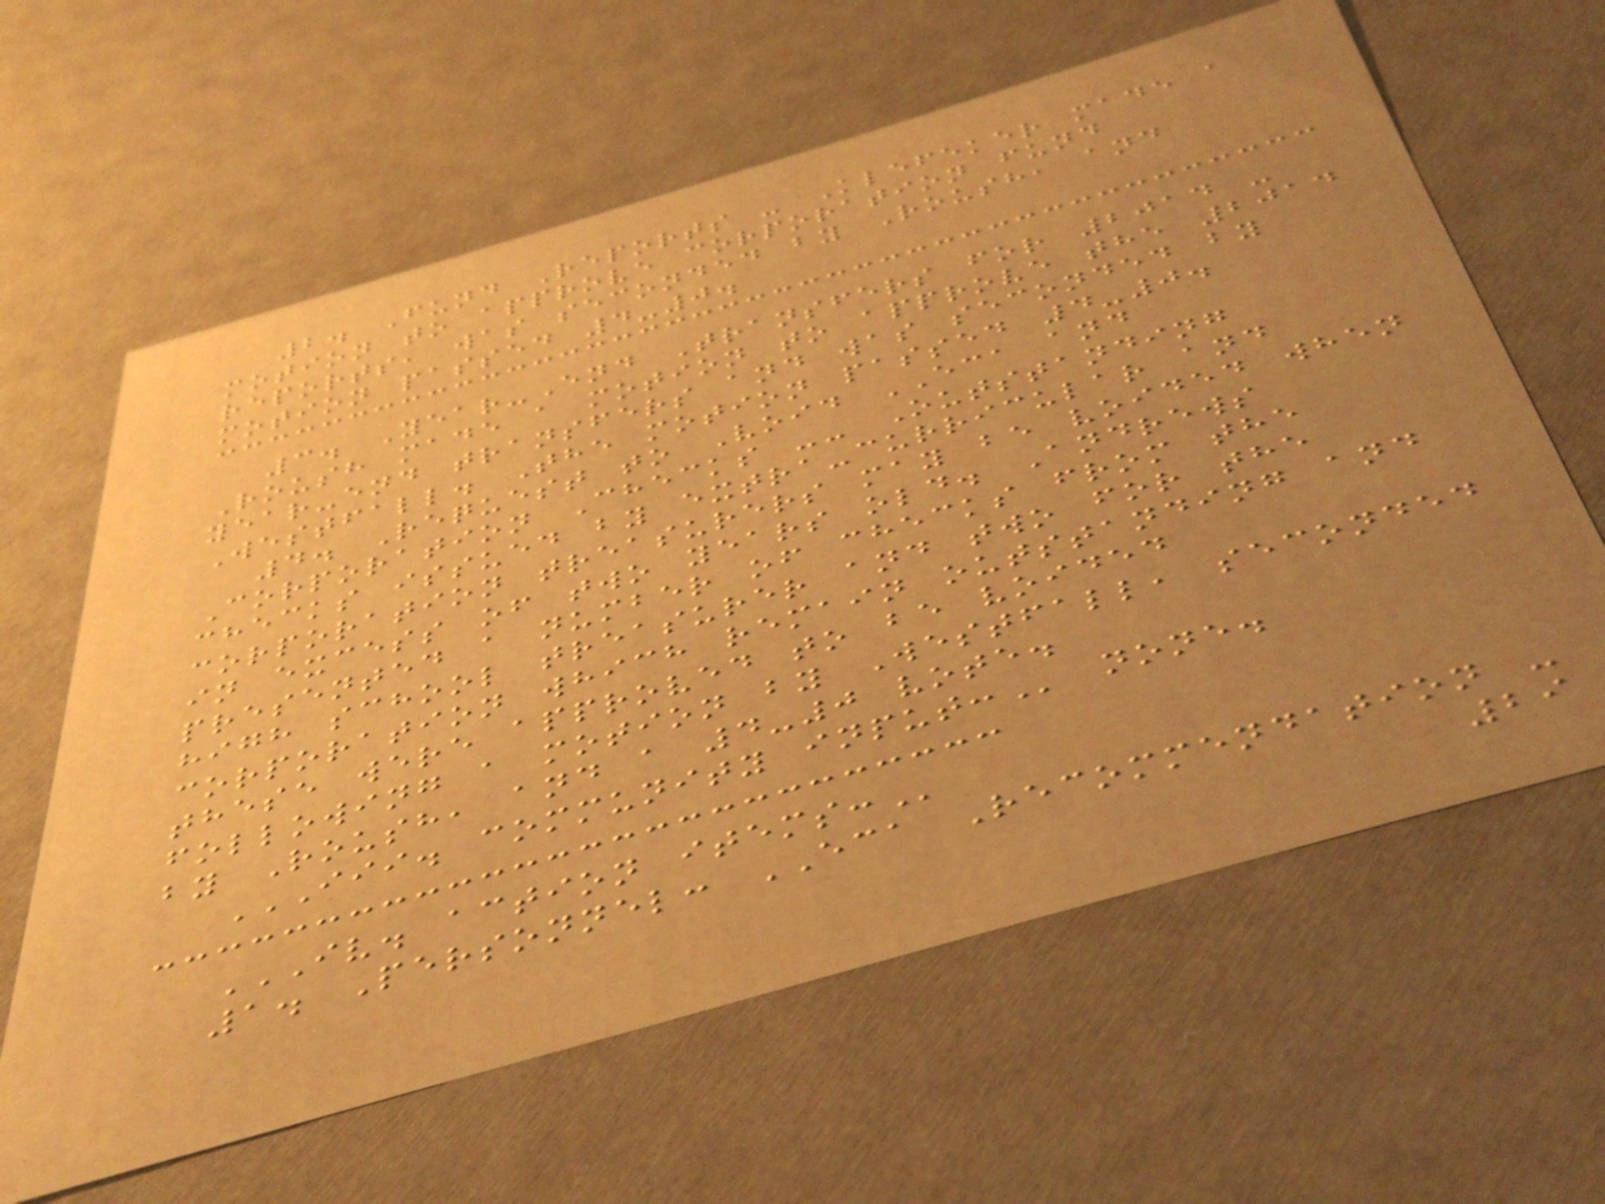2. Fund Reports - Klefeker made a
motion to approve corporation fund
reports, was seconded by Roush, and
motion passed 4-0.
3. Year-End Transfers for 2014 -
Roush made a motion to approve the 2014
year-end transfers and was seconded by
Westfall. The motion passed 4-0.
4. Request to Void ECA and
Corporation Checks -- Outstanding
checks issued by extra-curricular and
corporation treasurers may be voided when
in excess of two years old. Andrews
presented a number of checks from the
high school treasurer and two for the
corporation which remain outstanding and
these were approved to be voided
following a motion by Westfall, seconded
by Roush, and a 4-0 vote.
III. COMMUNITY INPUT: none.
IV. ACTION ITEMS:
1. Personnel: ECA Recommendation -
29
